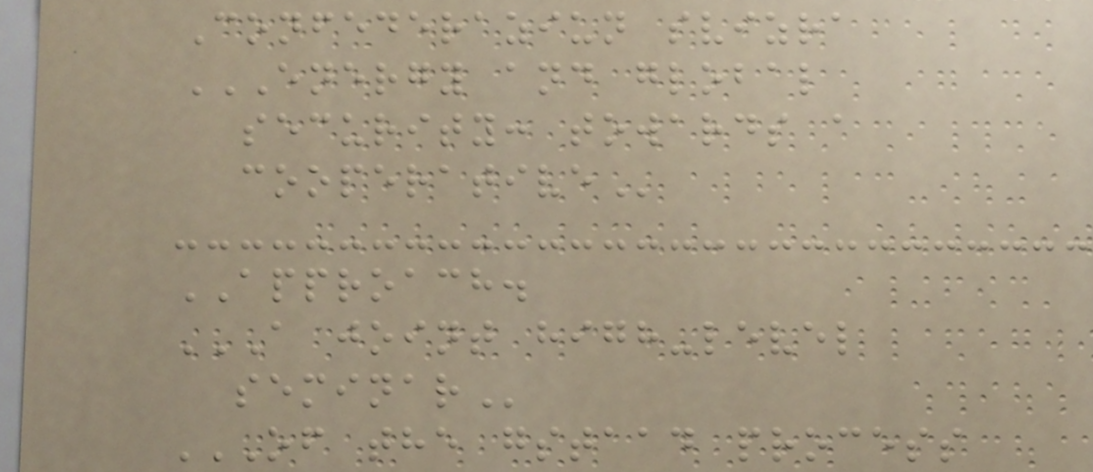Confederaziun svizra
ENERGY AND GLOBAL
SECURITY: TOWARDS A
COOPERATIVE
APPROACH.
A JOINT HIGH-LEVEL
SEMINAR
OF THE GSTAAD PROCESS
